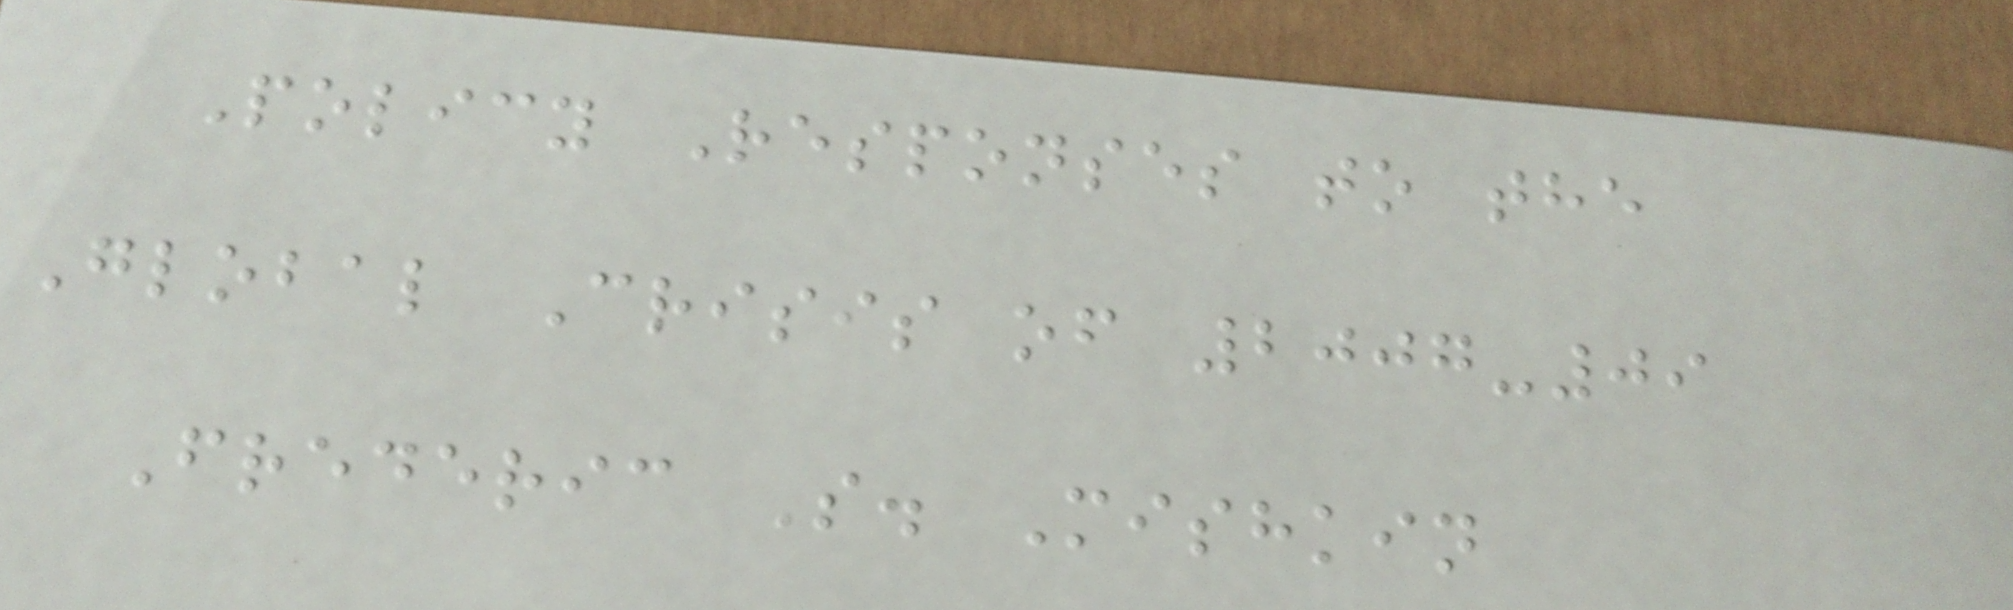Policy Responses to the
Global Crisis of 2007-09
Frederic S. Mishkin
